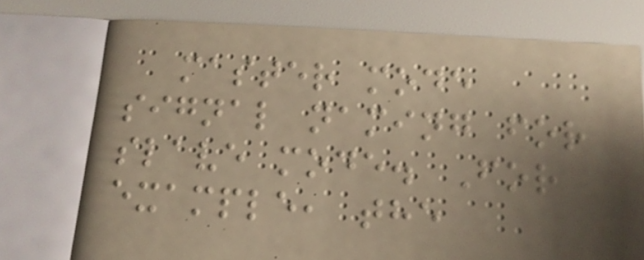master mode
signal naming for
slave mode. For
example, the
